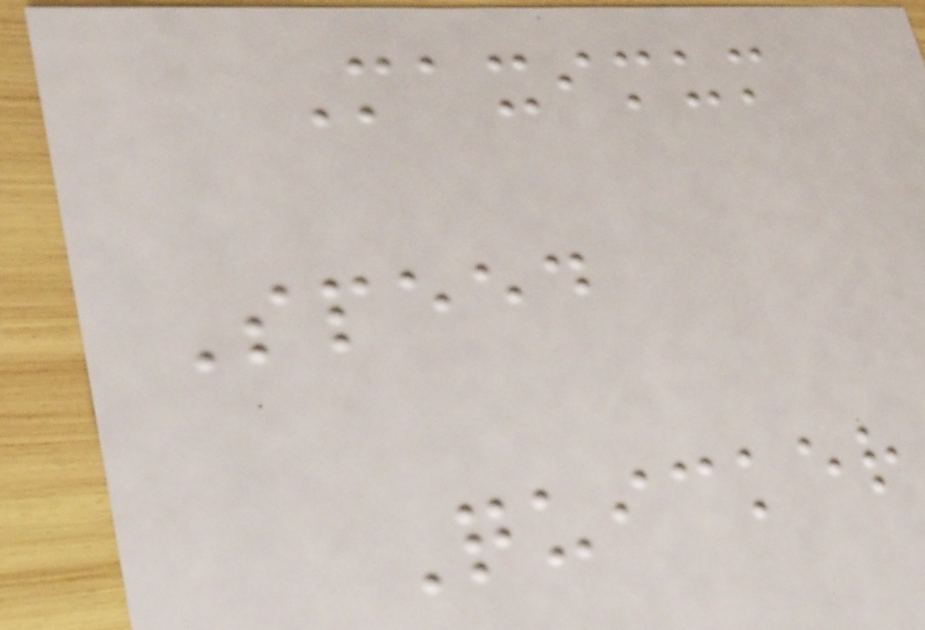Maximum
Speed
Quicker
